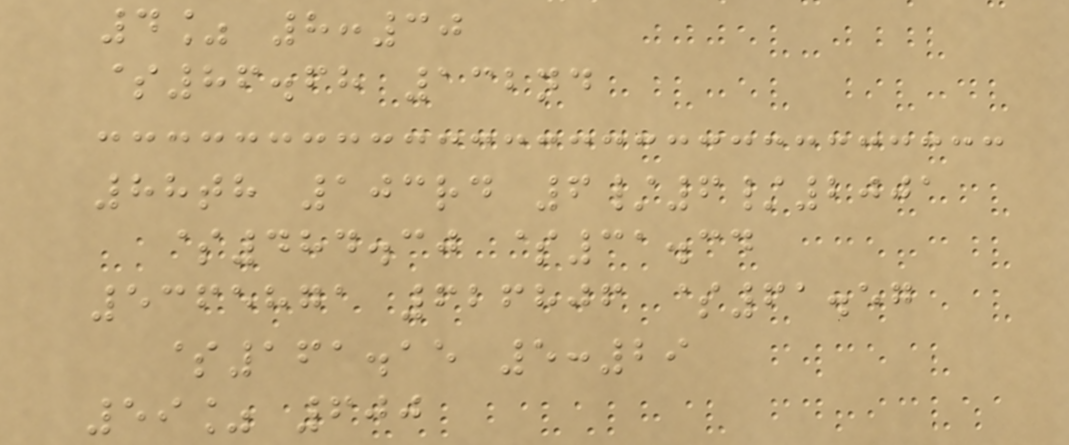4% 8:30
$86.68 132nd
88th 103rd 6/6/2001
$484.30 $31.34
5365871 626806 $61.57
$161.15 5:29
59% 600
